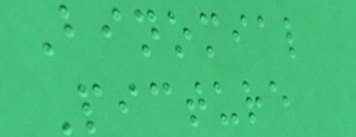Binomial
Picture
